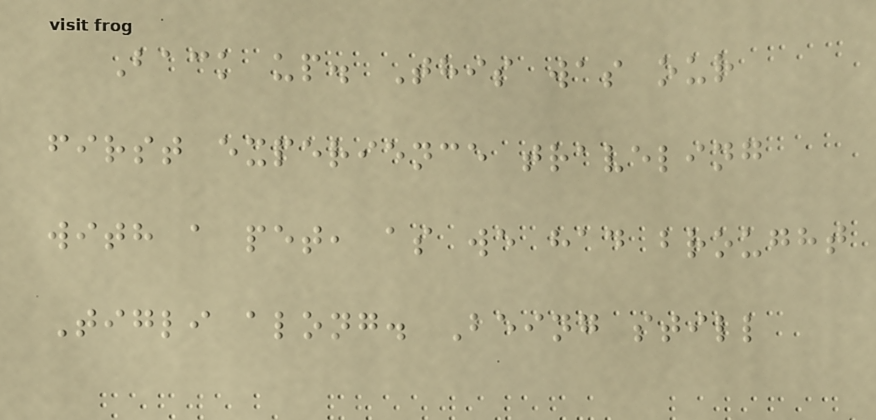Back up. This was our
first experience traveling
with a pet, as we had brought
Tigli along. Being still
